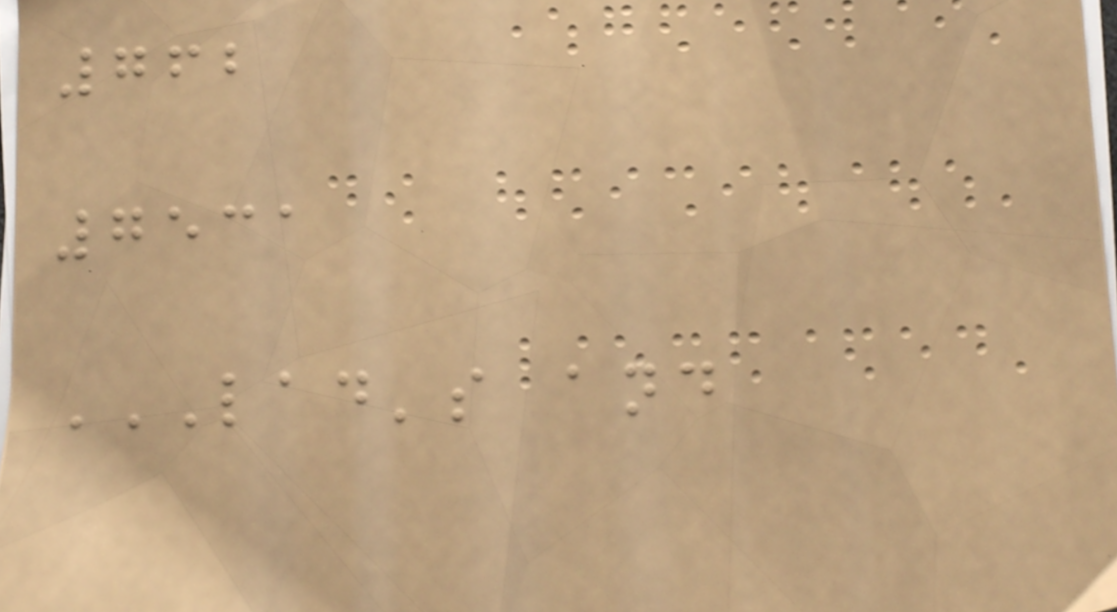762
7531
LAD'S AND
